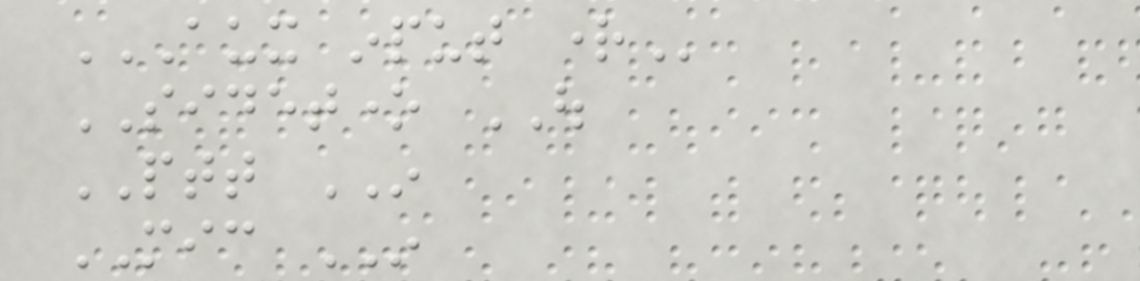AUX INPUT RIGHT
SIDETONE OUT
PTT IN
MIC IN
